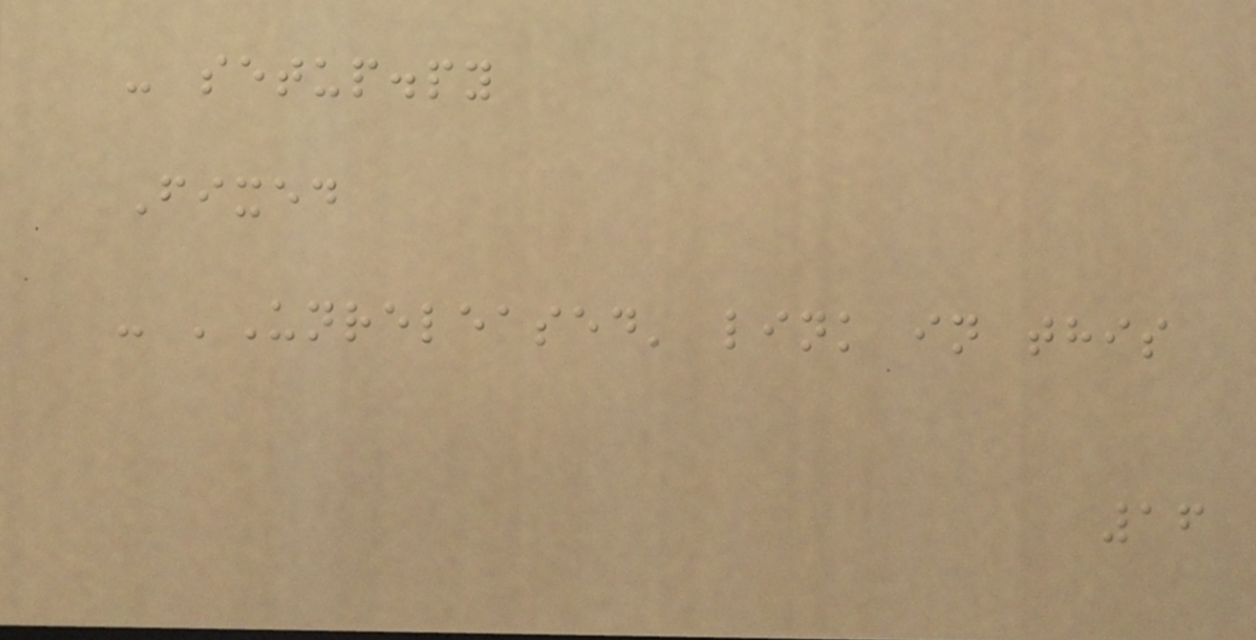- setup.py
Fixed
- 'Unreleased' link in this
16
